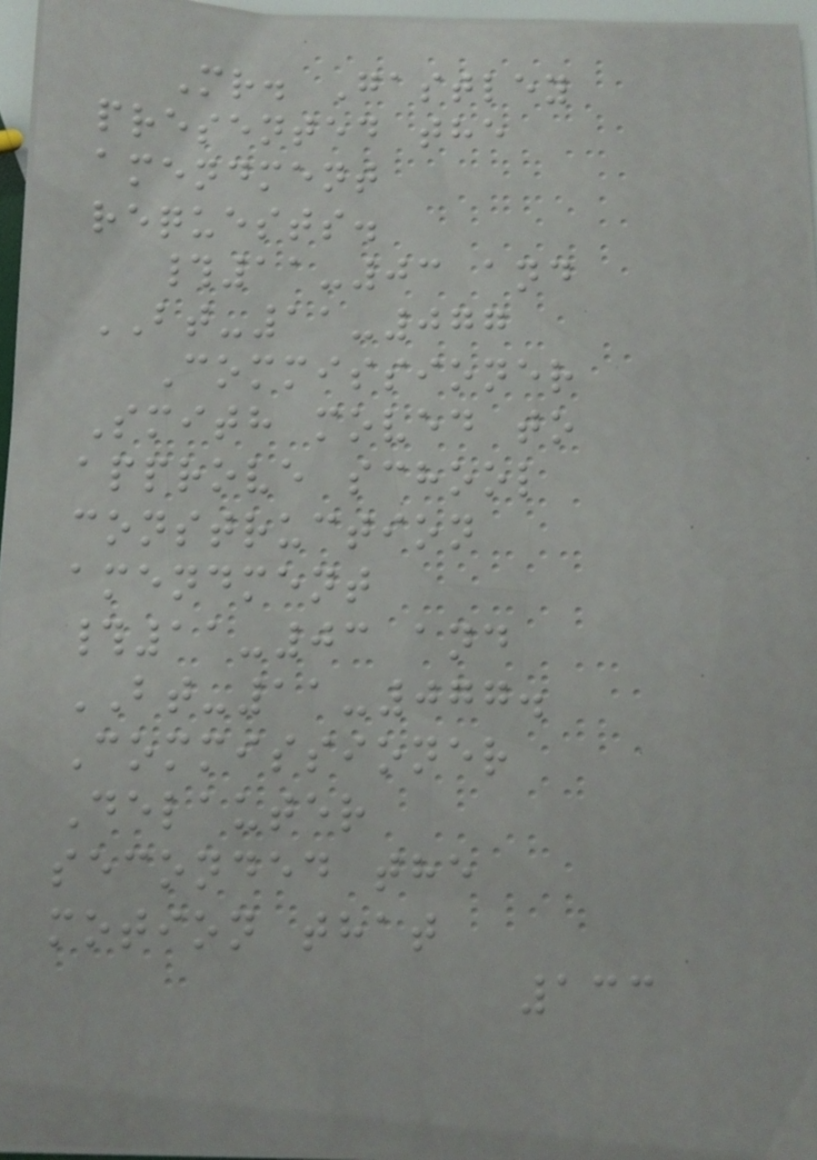Mr. Gastley
presented the
amendment
requests.
#11-03 and
BT-11-077
Commissioner
Smith moved to
approve school
construction
amendment
#11-03 and
BT-11-077.
Commissioner
Delauter
seconded the
motion that
133
